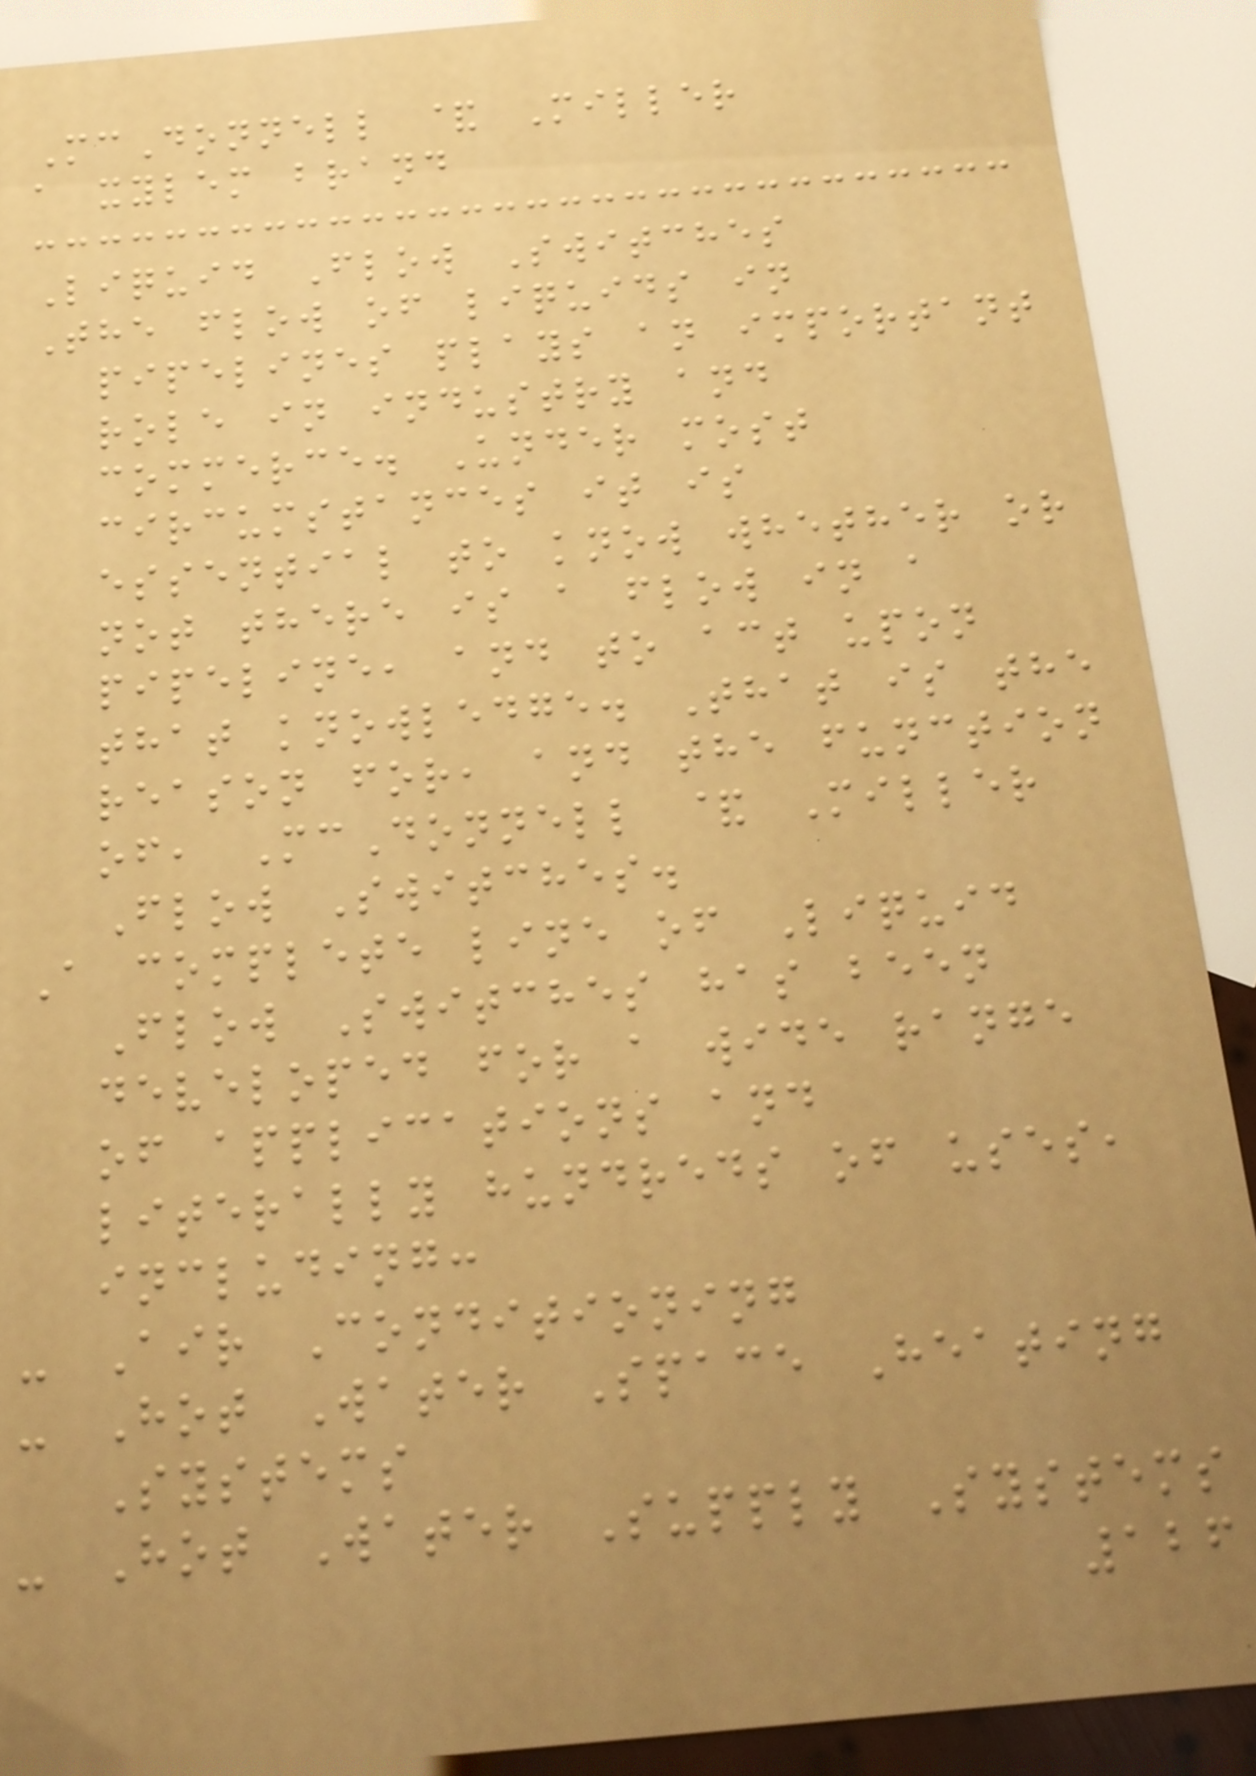McDonnell & Miller
a xylem brand
Liquid Flow Switches
The flow of liquids in
pipelines plays an important
role in industry and
commerce. Under most
circumstances it is
essential to know whether or
not there is a flow in a
pipeline, and to act upon
that knowledge. That is the
reason for, and the function
of, McDonnell & Miller
Flow Switches.
A complete line of Liquid
Flow Switches has been
developed for a wide range
of applications and
literally hundreds of uses,
including:
- Air Conditioning
- Hot Water Space Heating
Systems
- Hot Water Supply Systems
126
